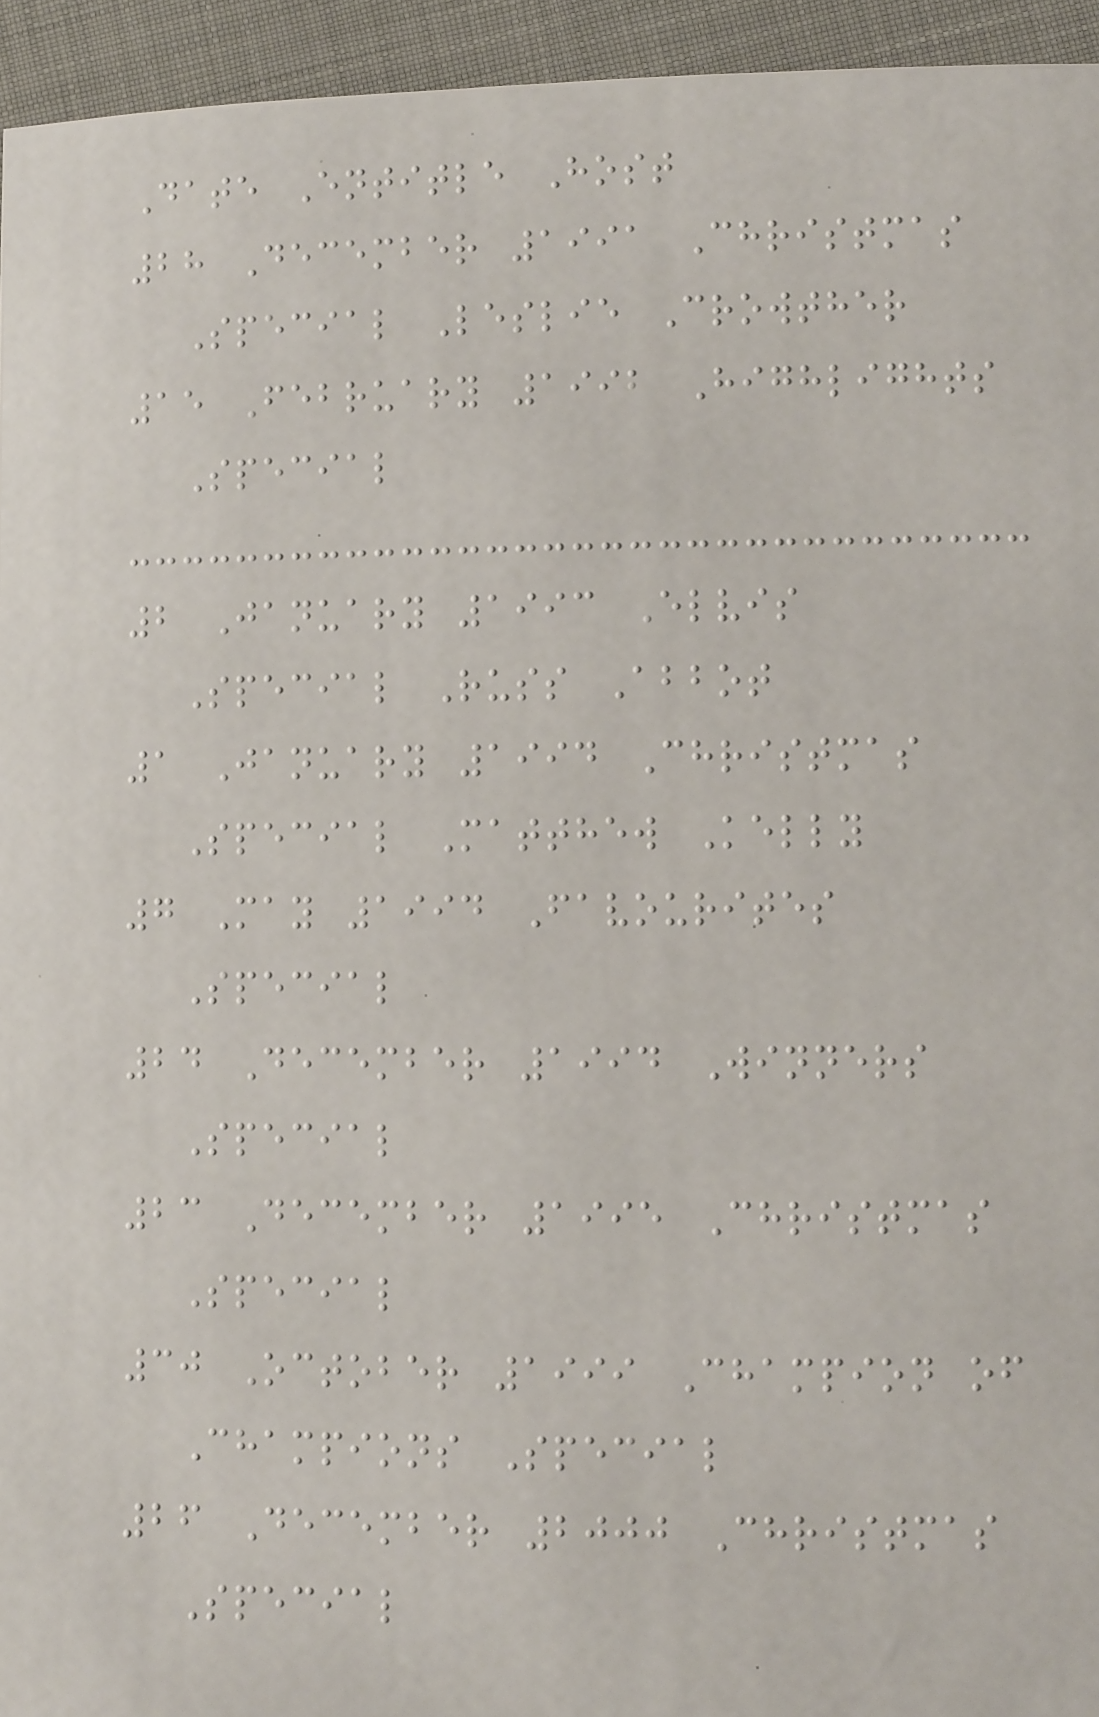Date Entitle Host
28 December 1991 Christmas
Special Leslie Crowther
15 February 1992 Highlights
Special
2 January 1993 Elvis
Special Russ Abbot
1 January 1994 Christmas
Special Matthew Kelly
7 May 1994 Favourites
Special
24 December 1994 Winners
Special
23 December 1995 Christmas
Special
30 October 1999 Champion of
Champions Special
26 December 2000 Christmas
Special
